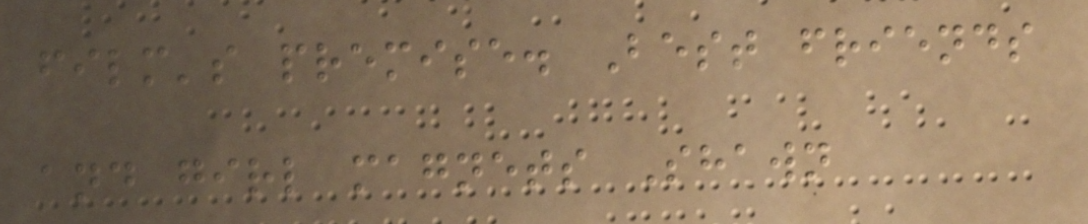film's premise. Best friends
and girl magnets Shawn
